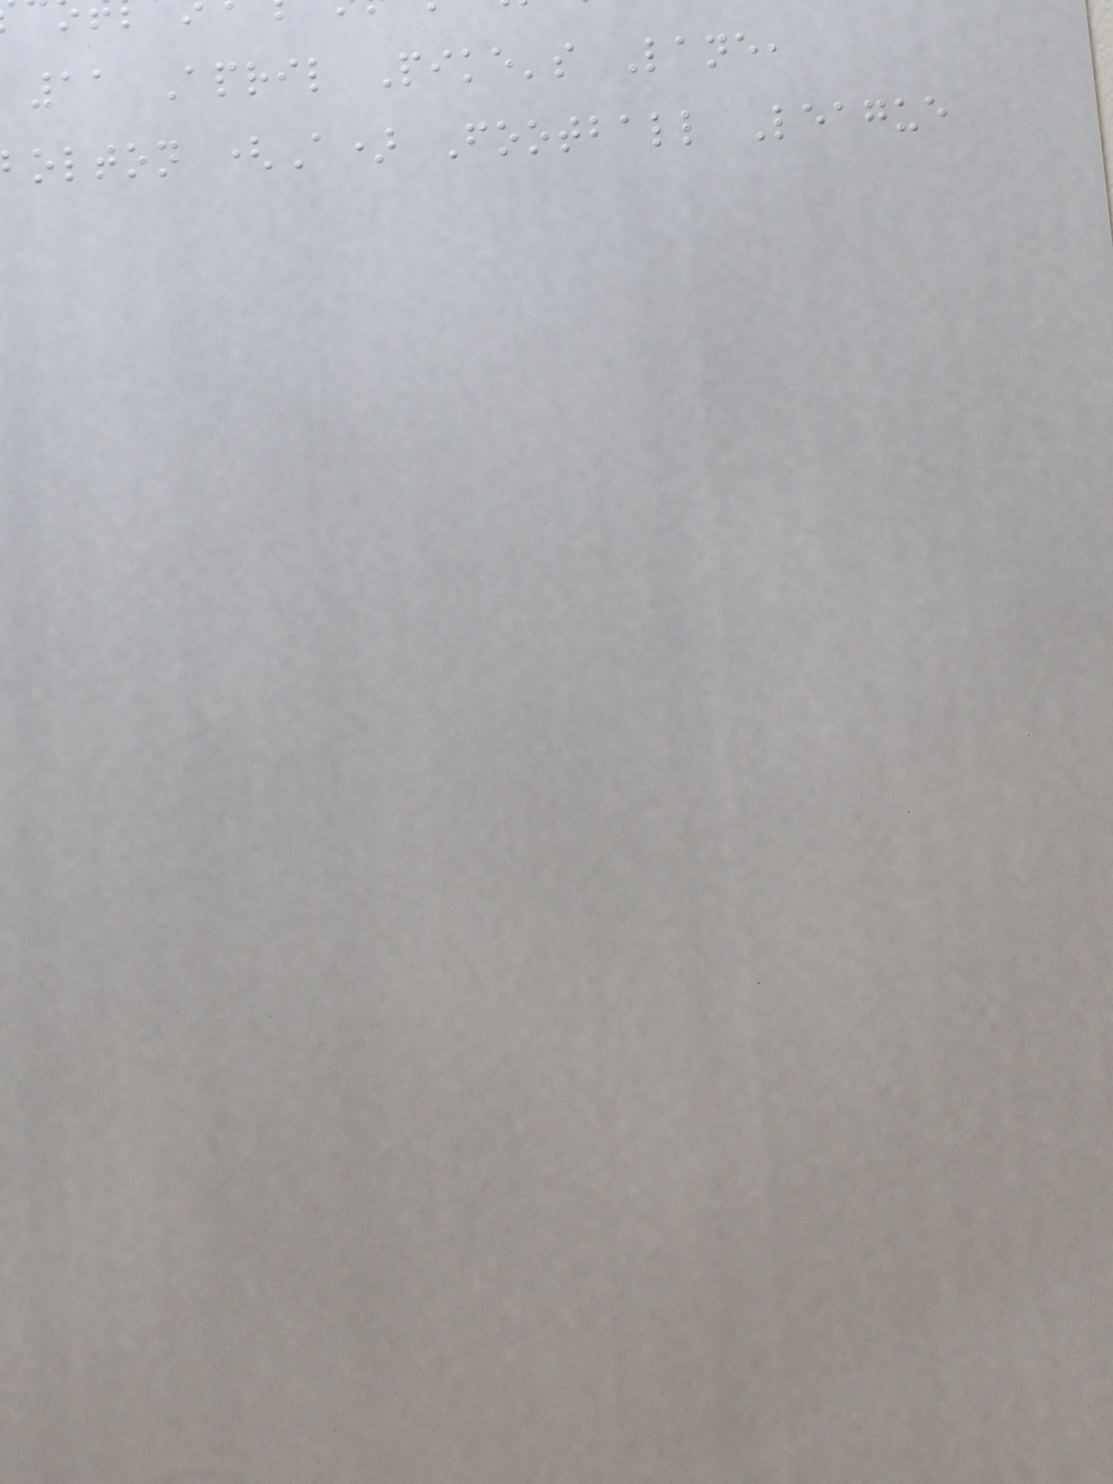11 April Pike's Lane,
bolton (A) Football League
